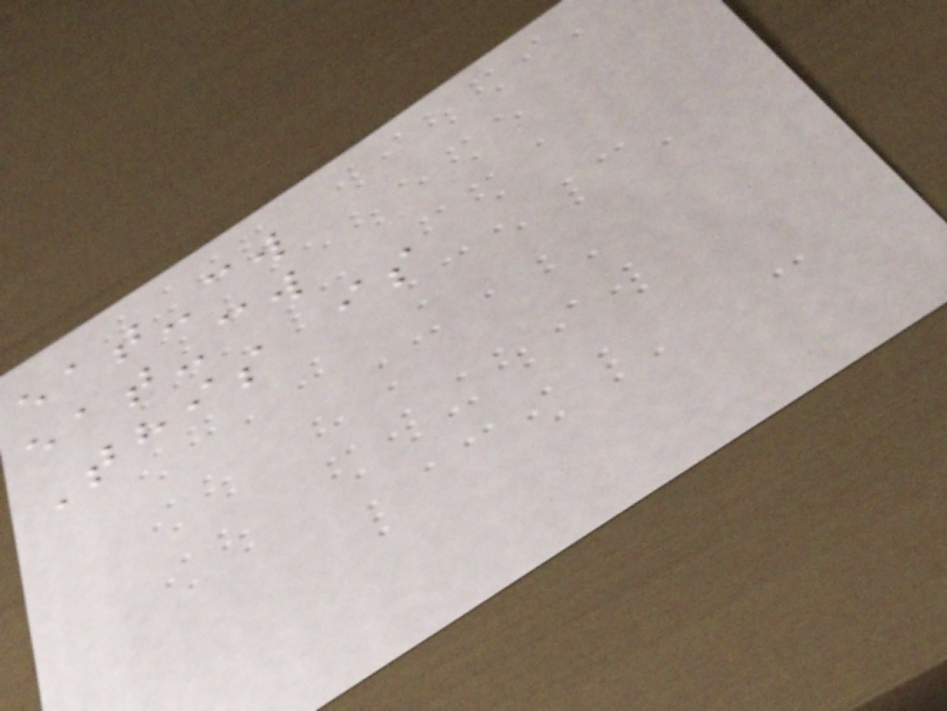eat-cw
eat-cw
This is
